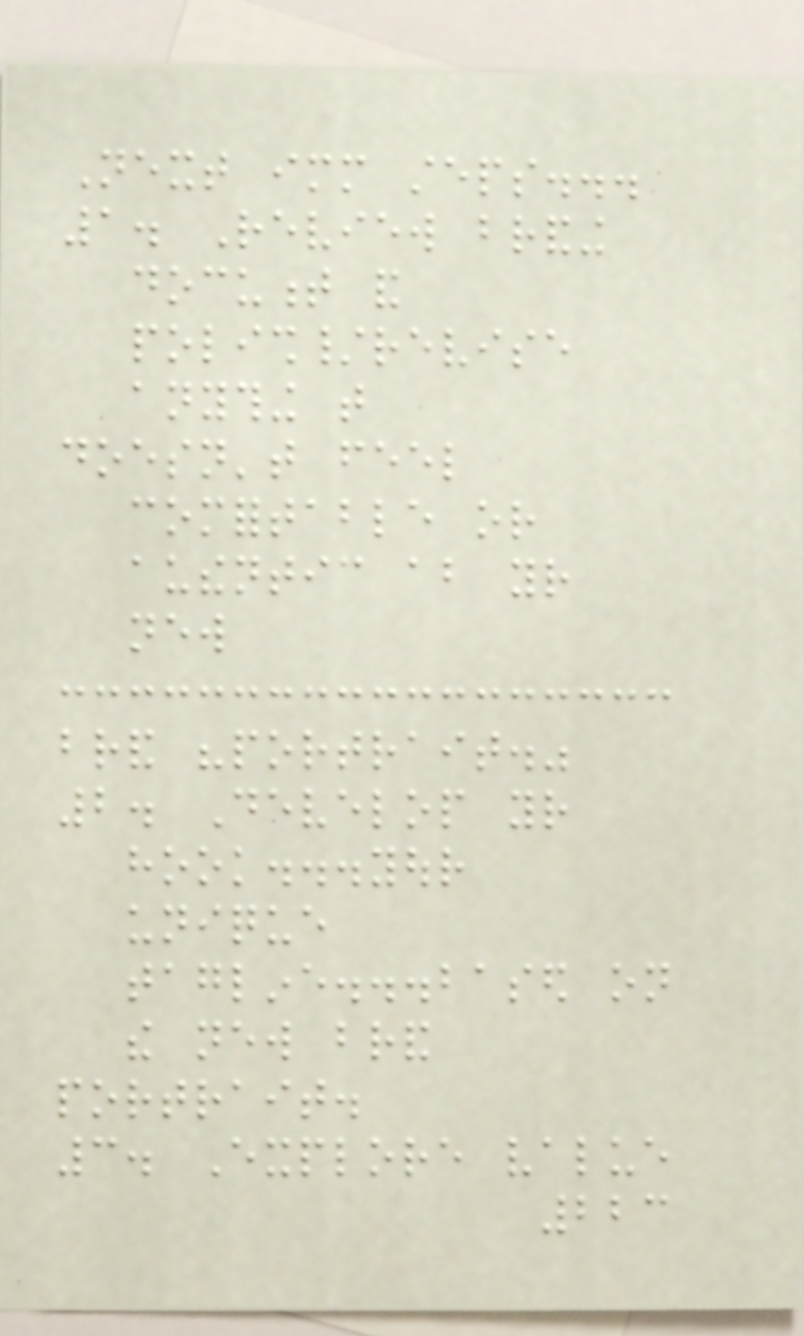Next immediate steps...
1. Review branding
document and
polish/revise
anything that
doesn't feel
comfortable or
authentic about your
new
brand "portrait."
2. Develop your
hook...your
unique
tagline...based on
the new brand
portrait.
3. Explore value
223
